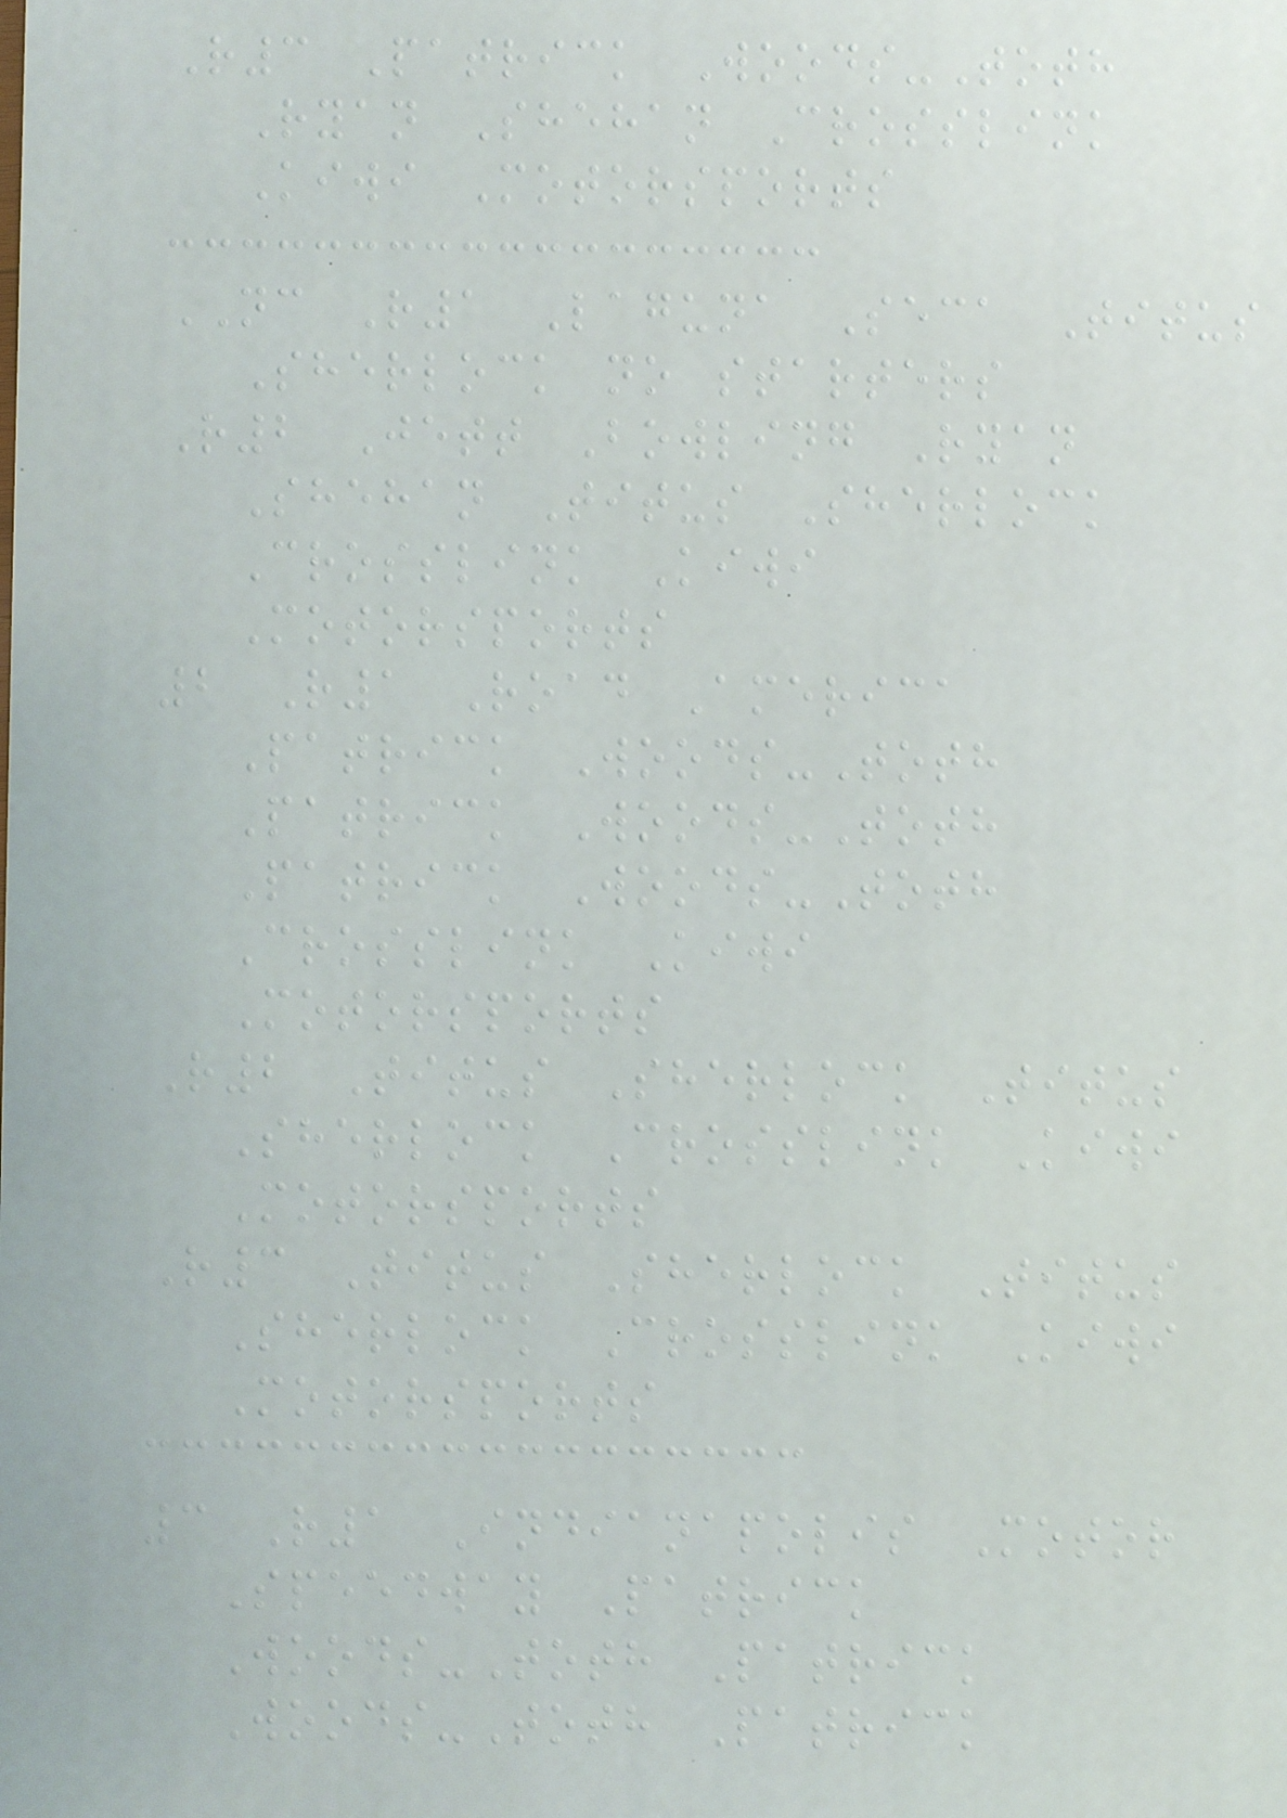R3 Patrick Woods-Toth
Ryan Shehan Crosslink
Kiwi Motorsports
NC R1 Laguna Seca Titus
Sherlock no starters
R2 Jett Bowling Ryan
Shehan Titus Sherlock
Crosslink Kiwi
Motorsports
2 R1 Road America
Patrick Woods-Toth
Patrick Woods-Toth
Patrick Woods-Toth
Crosslink Kiwi
Motorsports
R2 Titus Sherlock Titus
Sherlock Crosslink Kiwi
Motorsports
R3 Titus Sherlock Titus
Sherlock Crosslink Kiwi
Motorsports
3 R1 Indianapolis Motor
Speedway Patrick
Woods-Toth Patrick
Woods-Toth Patrick
